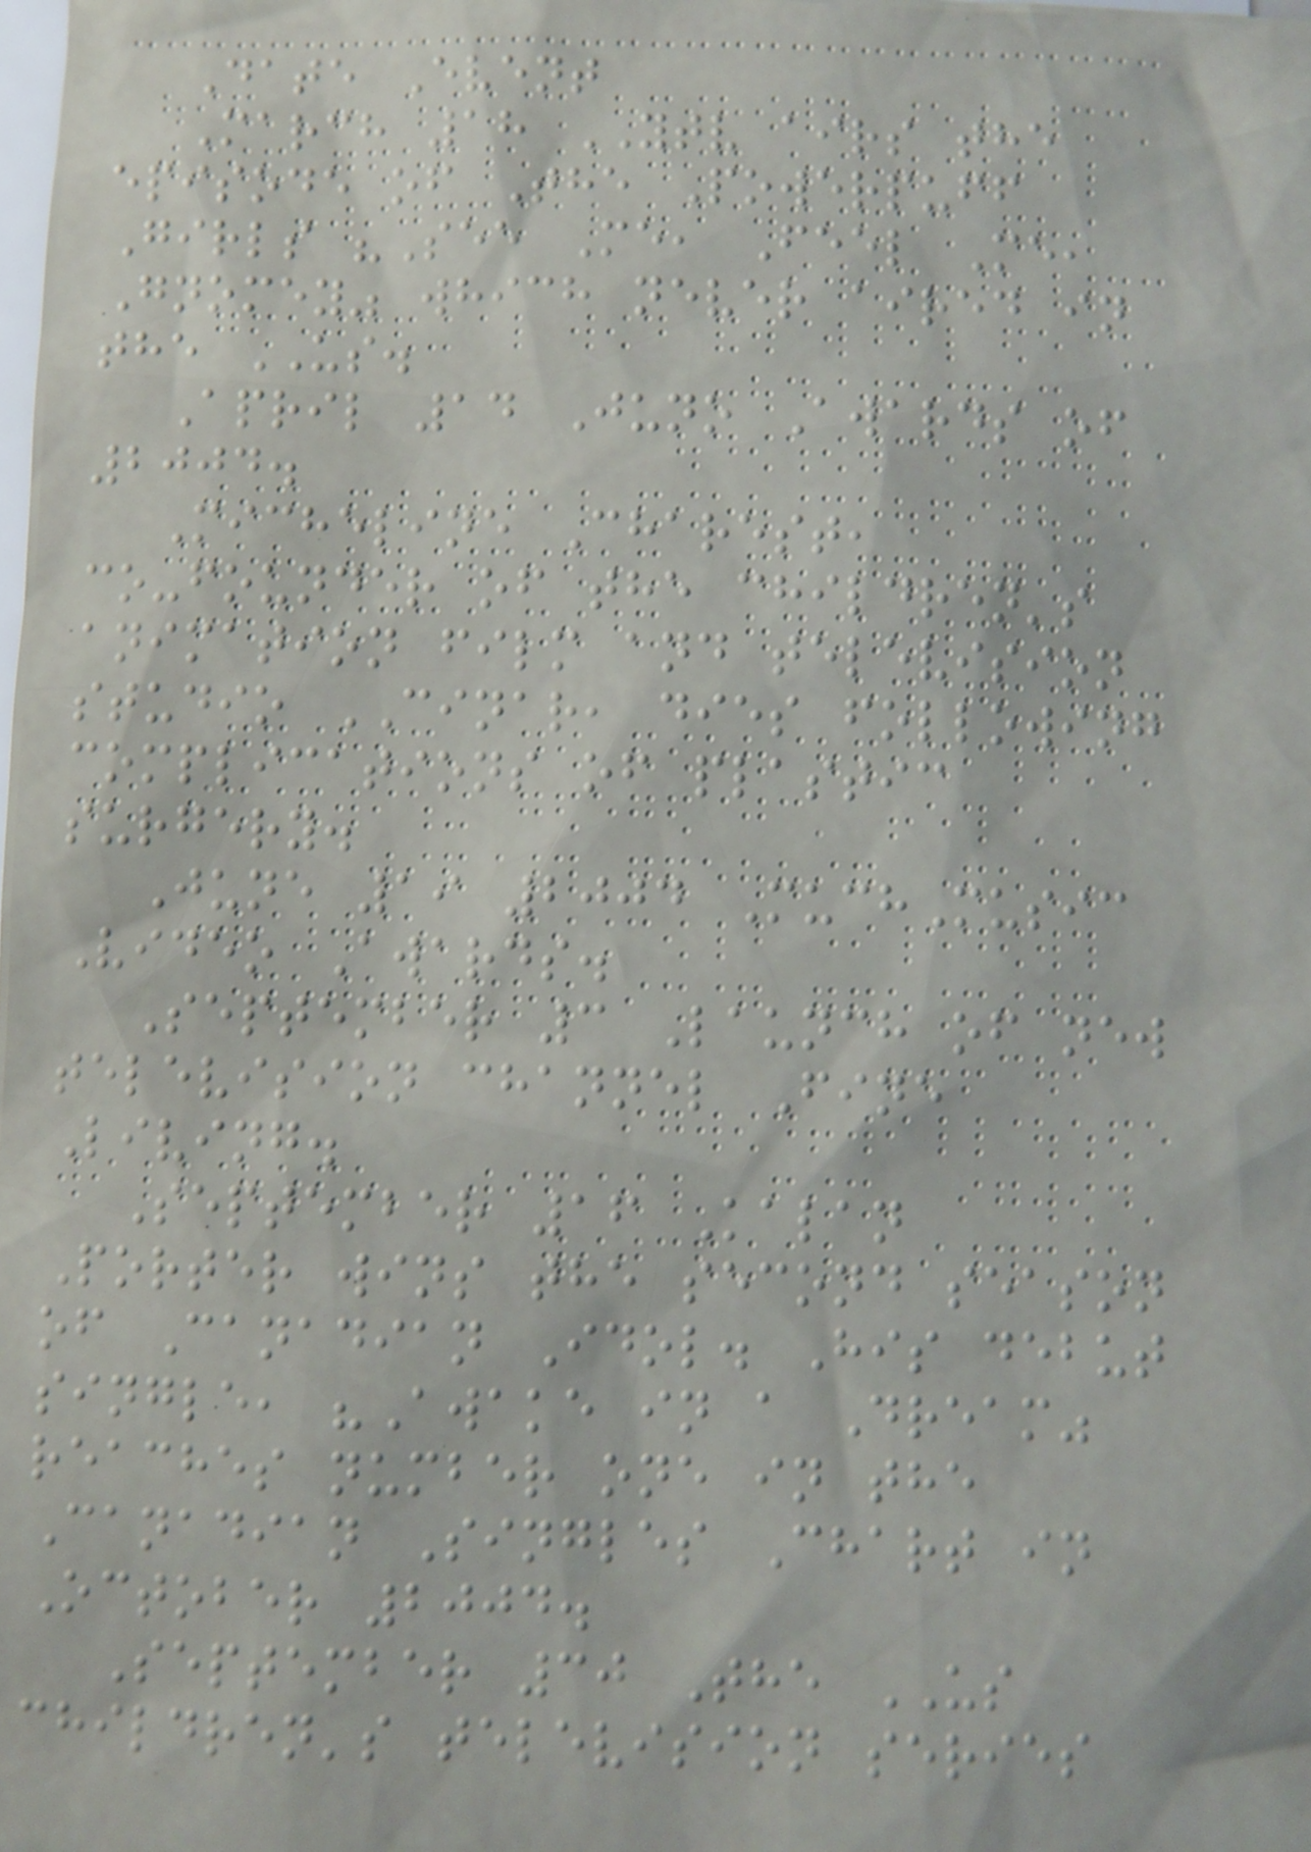Date Event
March 18 YTV airs the
episode of The Powerpuff
Girls "See Me, Feel Me,
Gnomey" which never aired in
the US.
April 14 Juno Awards of
2004.
Micheline Charest,
co-founder of the children's
animation film and television
studio CINAR, dies following
complications of plastic
surgery.
June 19 2004 MuchMusic
Video Awards.
September 3 Launch of new
television channel Fine
Living.
September 16 Kalan
Porter wins the second season
of Canadian Idol. His debut
single, "Awake in a Dream"
reaches number one in the
Canadian Singles Chart in
October 2004.
September 30 The US
children's television series
